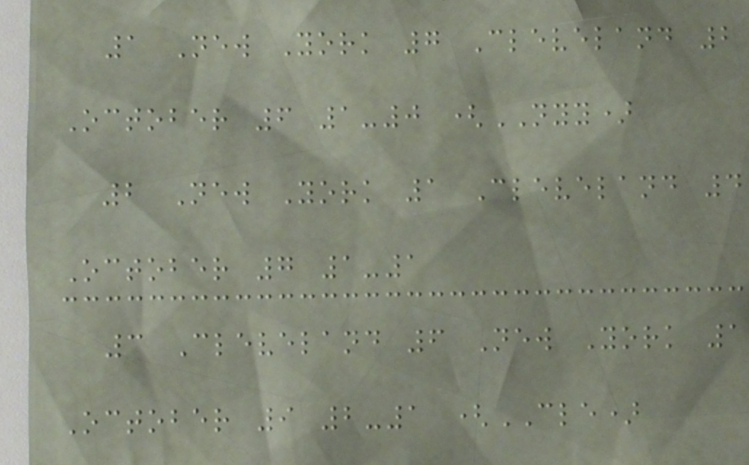1 New York 7 Cleveland 2
October 6 1-0 (NYY)
2 New York 1 Cleveland 4
October 7 1-1
3 Cleveland 6 New York 1
October 9 2-1 (CLE)
